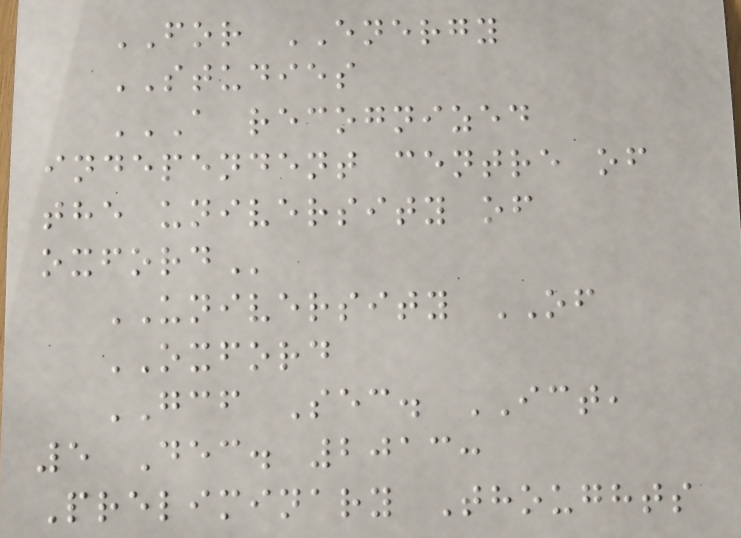FOR ENERGY
STUDIES
A RECOGNIZED
INDEPENDENT CENTRE OF
THE UNIVERSITY OF
OXFORD
UNIVERSITY OF
OXFORD
GCF Sec. ICT,
5 Dec. 2013:
Preliminary Thoughts
